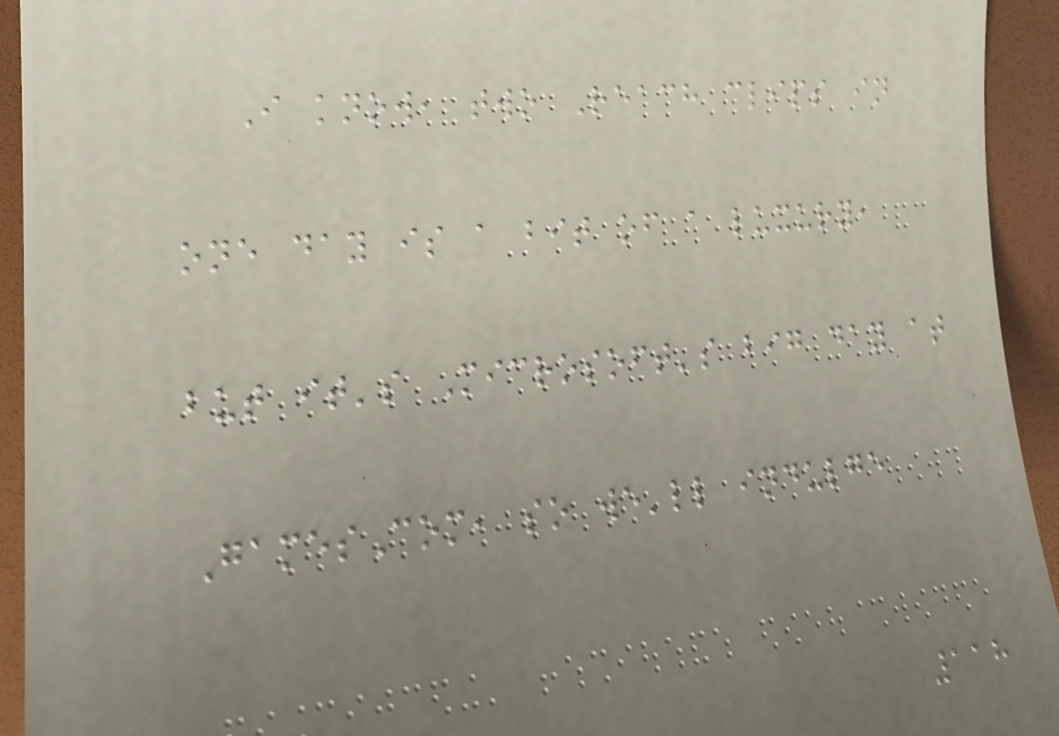I know, two Reach clips in
one day is a bit of a luxury,
but it's Microsoft's big day at
GamesCom, so we'll indulge
118
